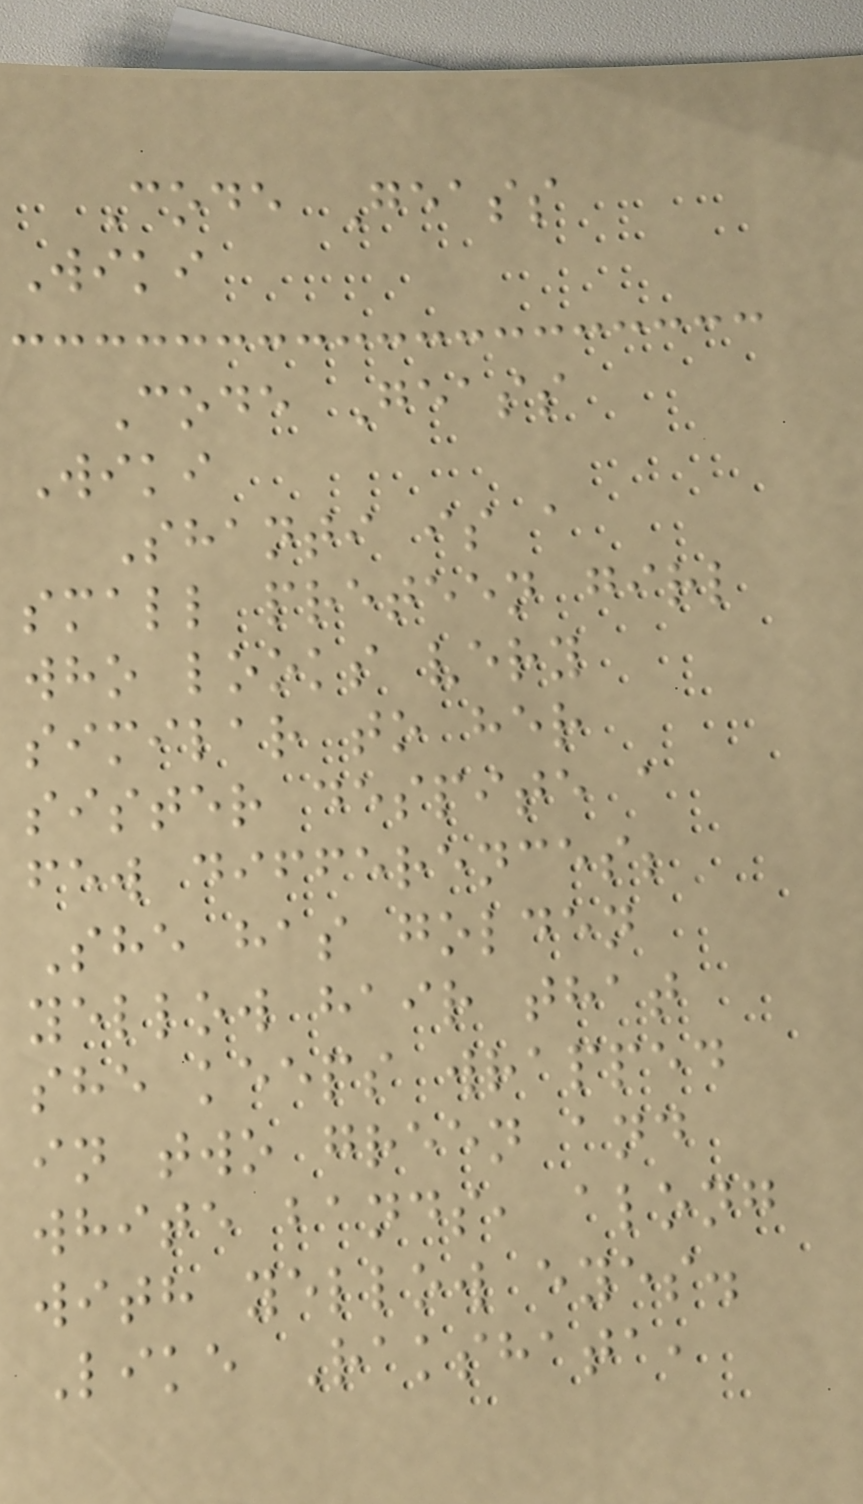Code Geass
Wiki
Code Geass
Wiki
Shanti is a
small preteen girl
who looks very
similar to her
sister despite a
few differences;
She has golden
yellow hair that
she keeps wrapped
in two green and
white bands, along
with yellow eyes.
Like Rakshata,
